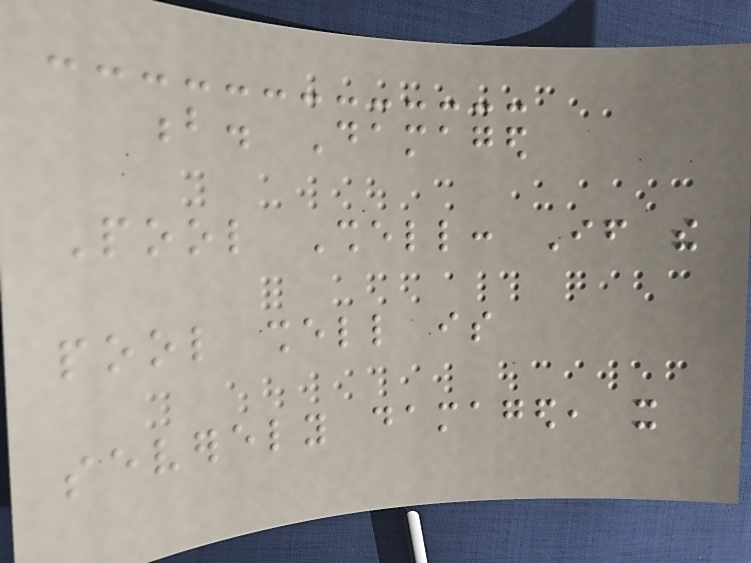b. Damaged
Pool Shell: If the
pool shell is
severely damaged, it
